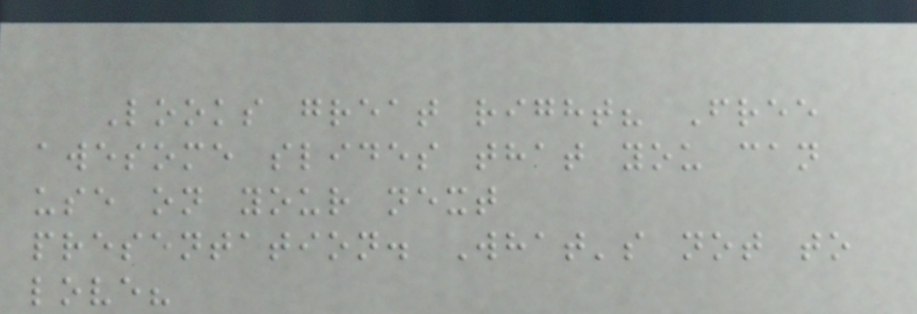Looks great right? Free
awesome slides that you can
use on your next
presentation. What's not to
love?
